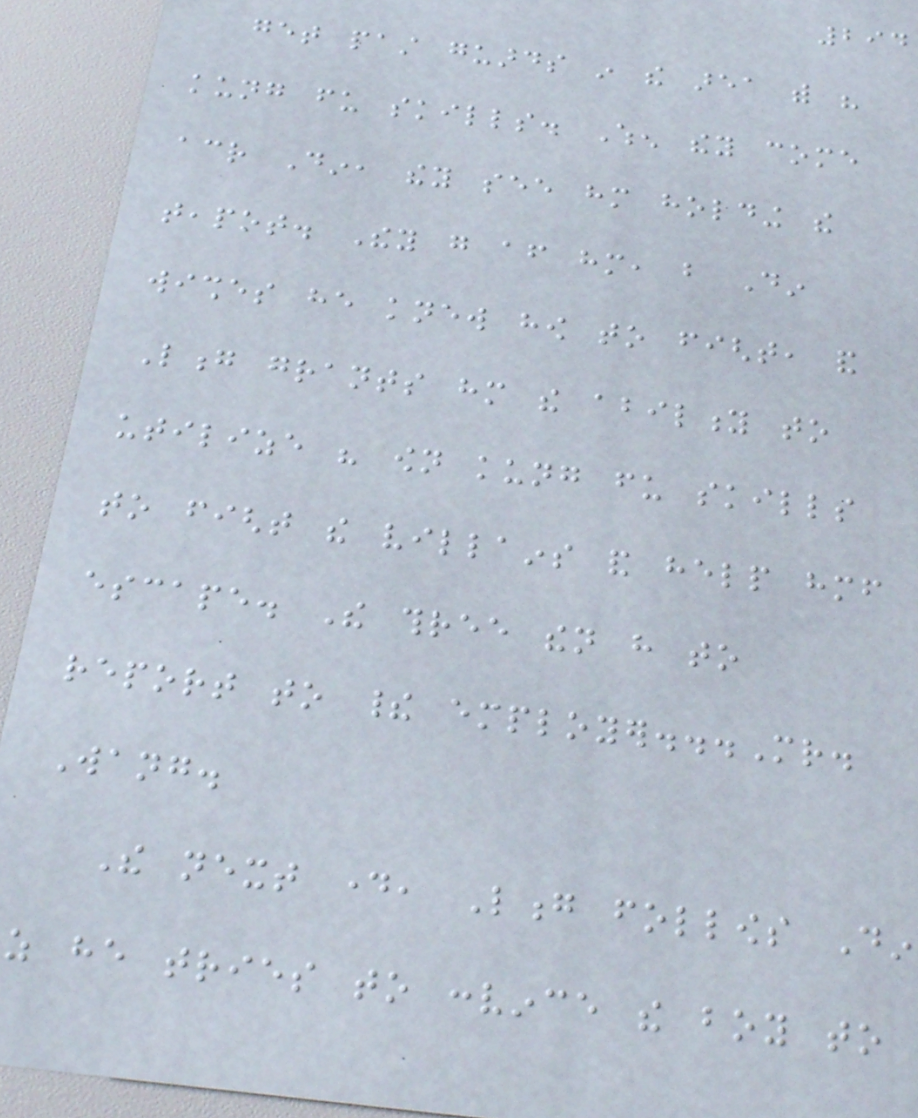294
get past guards in the area with his
kung fu skills. When they come
across Din, they see him holding the
teapot. They go after him, but Din
wishes he knew how to fight, and
Long grants him the ability to
utilize his own kung fu skills
to fight the villains and help himself
escape. The three then have to
report to their employer...Mr.
Wang.
The next day, Long follows Din
as he tries to convince the boy to
